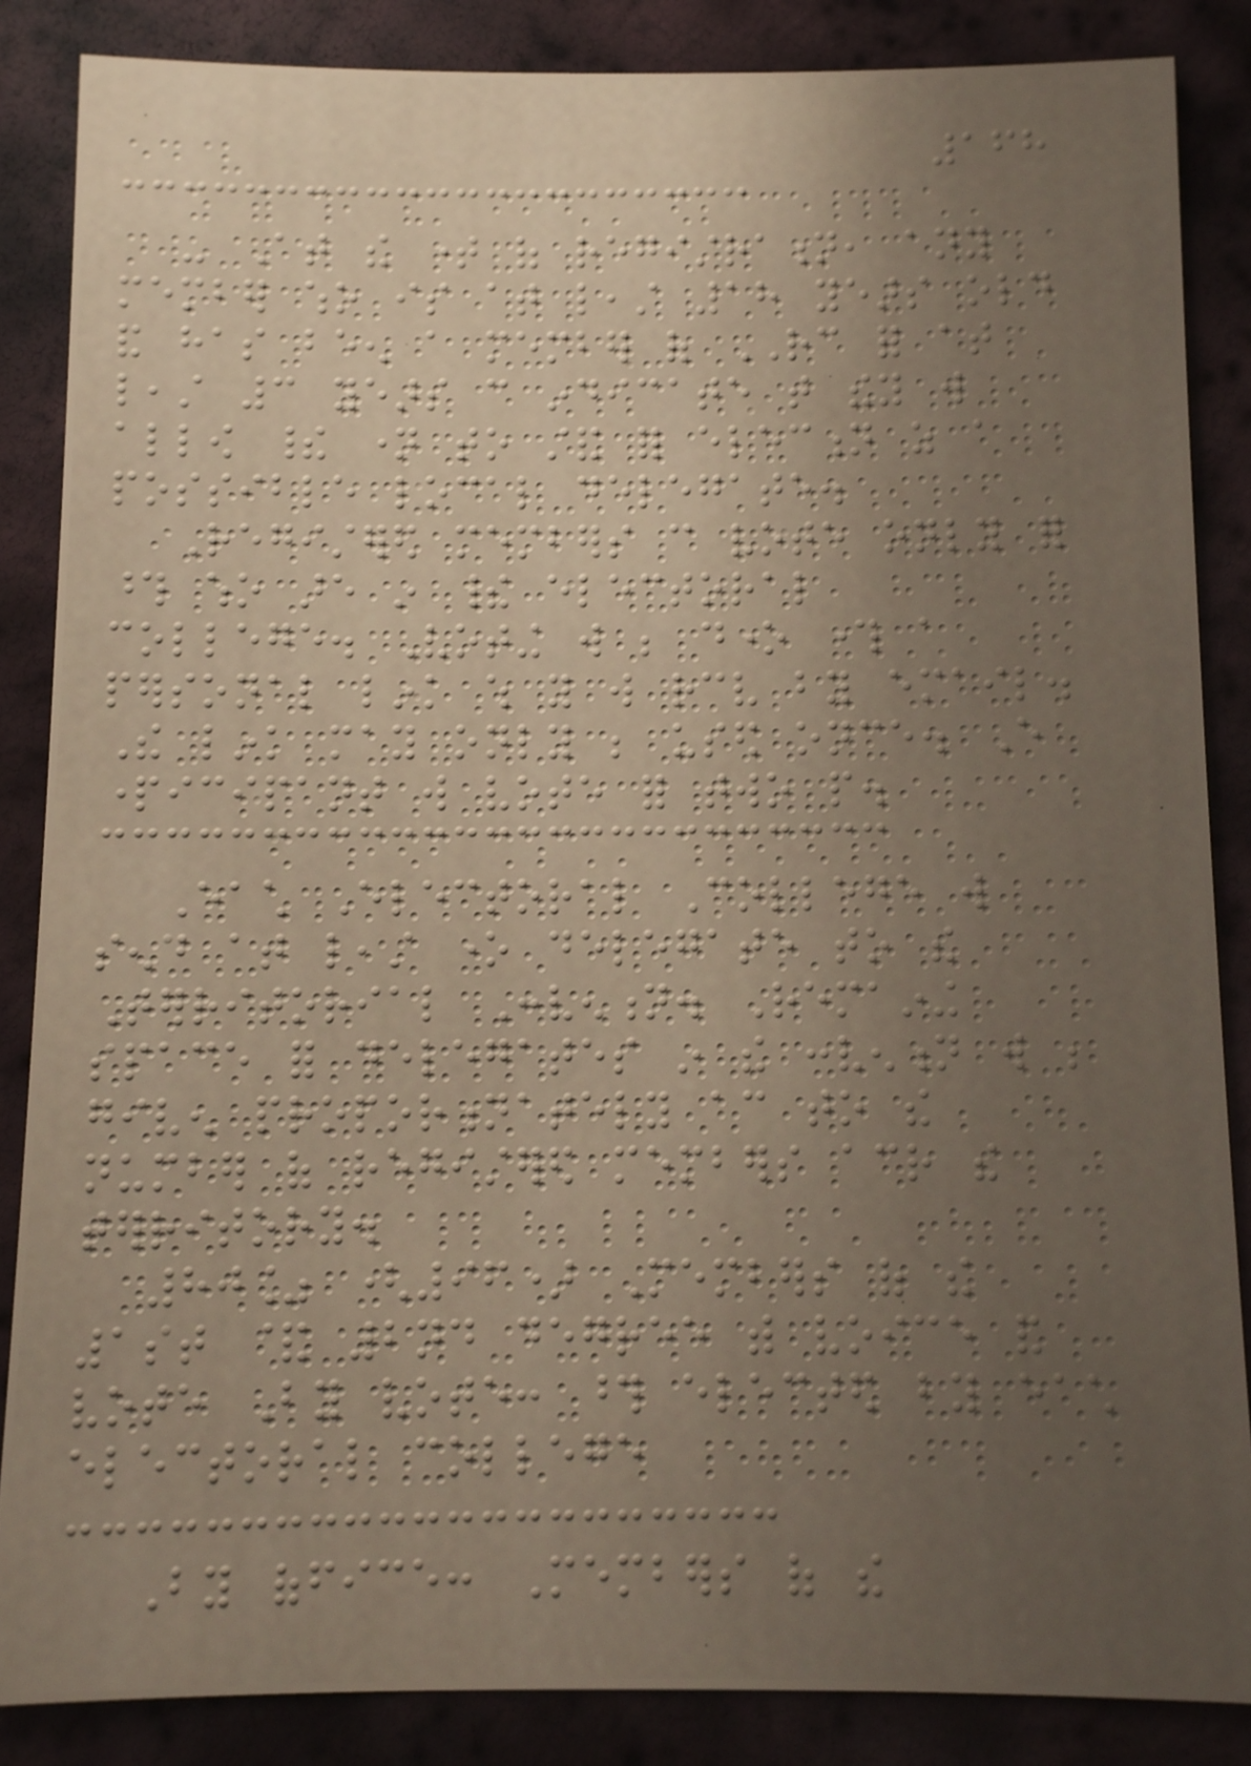168
- At the time of registration, any
member who is at least 18 years old
and has been a member of RC for at
least 3 years can indicate that they will
allow their name to stand for election as a
possible local delegate.
Registered members can vote only for
those who are in their electoral
college. Voting will be done through a
personal link which you will receive by email.
The link may only be used once. Every
participant will vote for two people.
Each Electoral College will
send at least one delegate to the
Territorial Convention. Remaining
space for delegates in the convention will be
given proportionately according to the
number of registered members across the
territory.
80% (96) Members of the
1st & 2nd degree with voice and
vote By vote: those elected by each
electoral college
By office: Members of the
